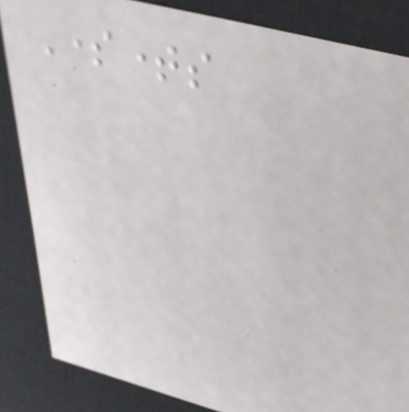Sometimes
